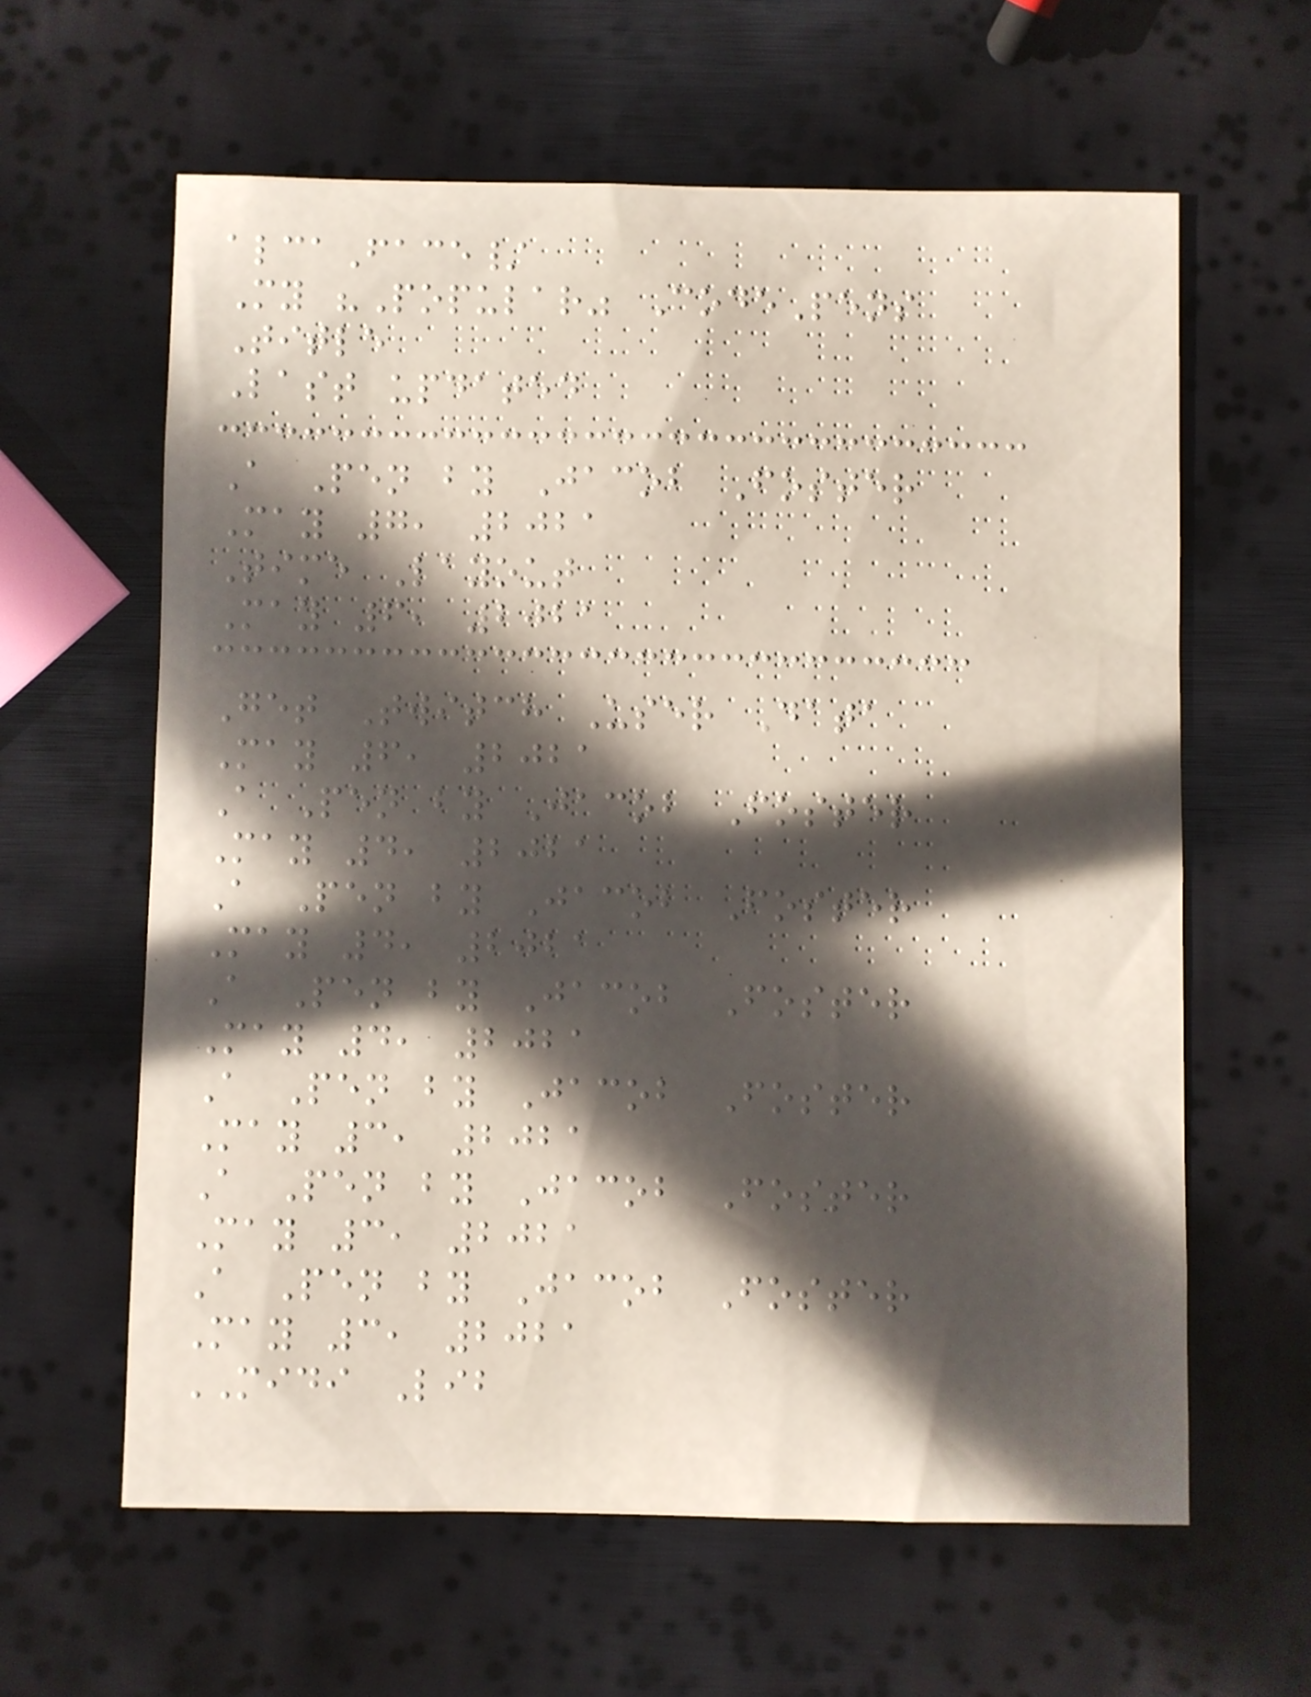alcaFace/
My "Popular" CodePens
Title
Last updated
A Pen by Jacob Foster
May 7, 2021
Time Layout
May 6, 2021
Get Twitch User Data
May 6, 2021
A Pen by Jacob Foster
May 4, 2021
A Pen by Jacob Foster
May 4, 2021
A Pen by Jacob Foster
May 4, 2021
A Pen by Jacob Foster
May 3, 2021
A Pen by Jacob Foster
May 3, 2021
A Pen by Jacob Foster
May 3, 2021
MIDI Lib
